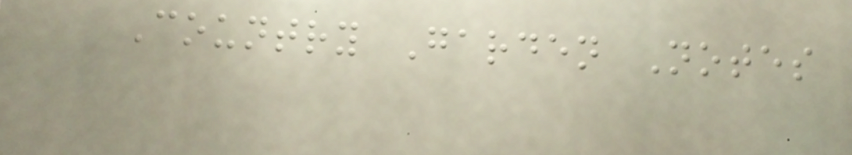Country Garden Notes
